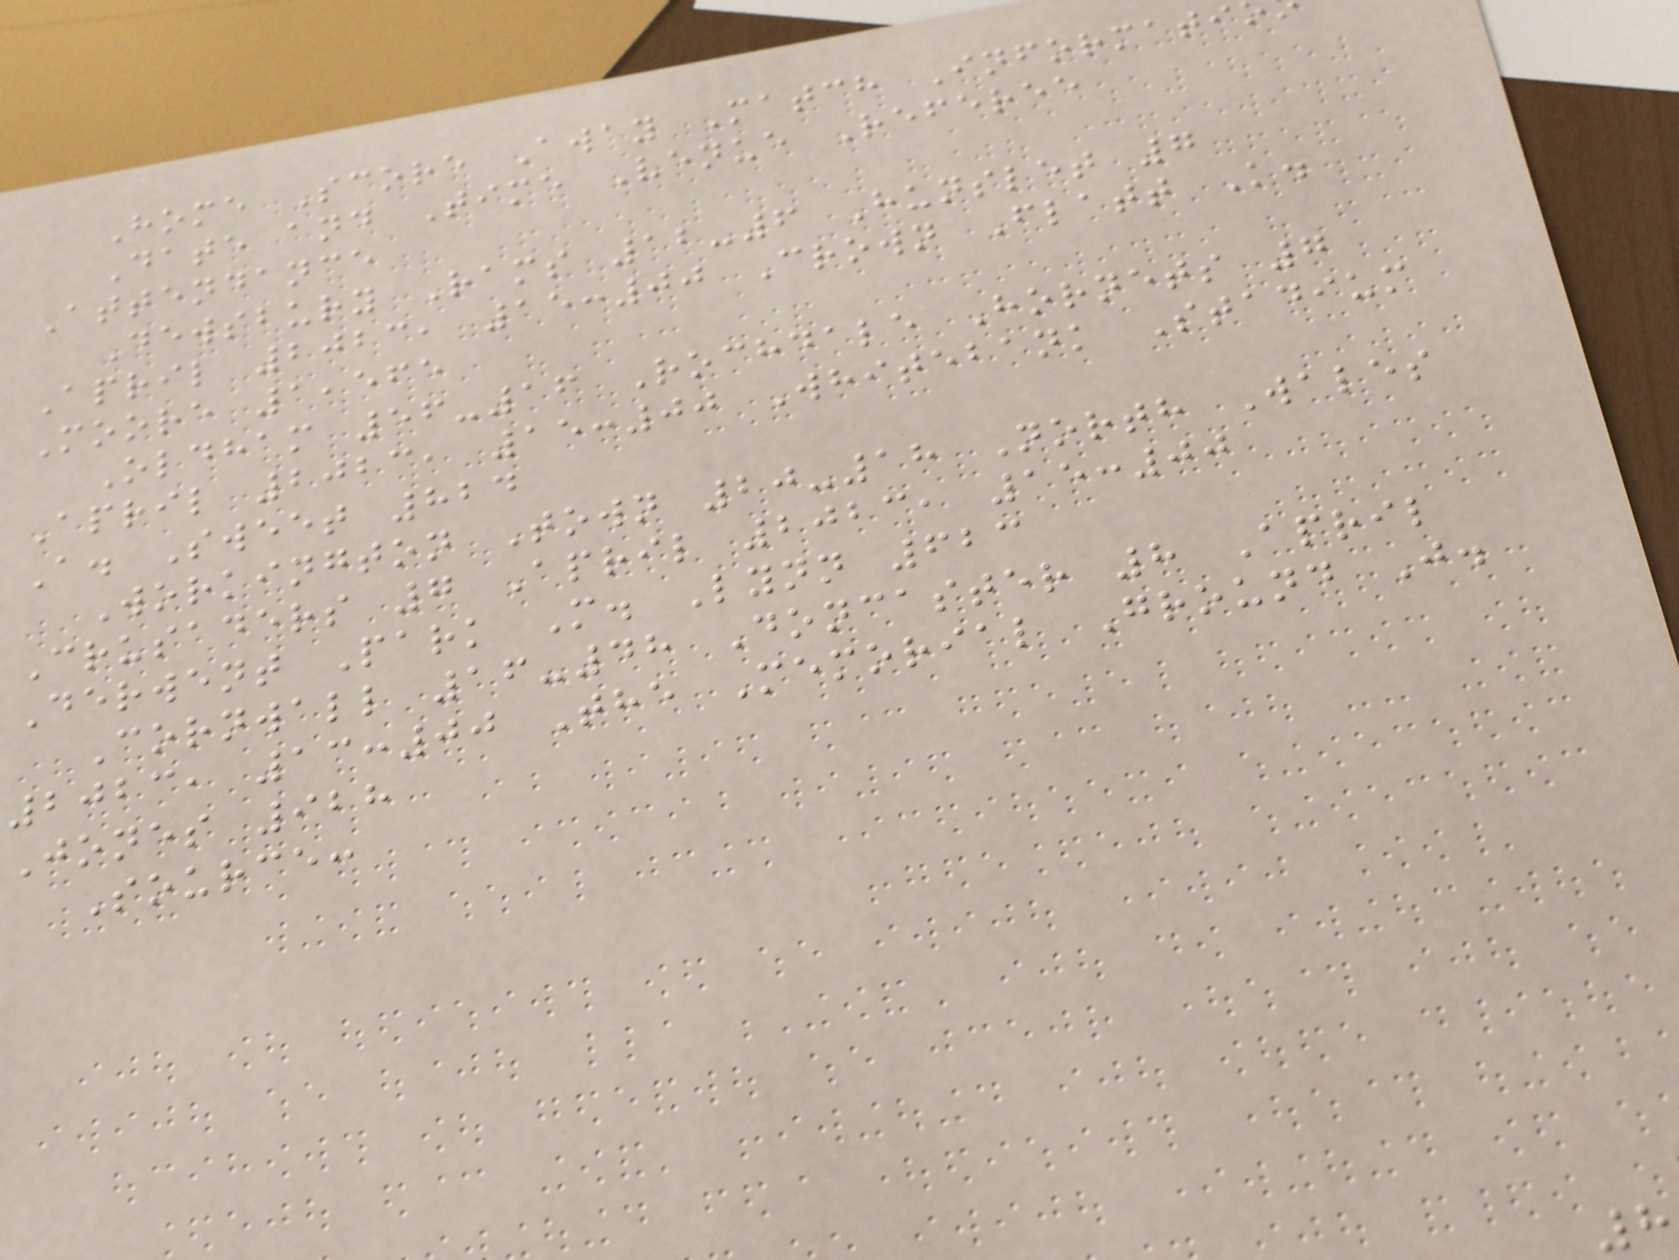Home Score Away Match Informati
Date and Time Venue Referee
Attendance
Dewsbury Rams 12-6 Hunslet 7
April 2023, 15:00 Crown Flatt K.
Moore 1,565
Oldham 56-16 Rochdale Hornets 7
April 2023, 15:00 Whitebank Stadium
A. Sweet 824
Workington Town 20-18 North Wales
Crusaders 7 April 2023, 15:00
Derwent Park M. Lynn 623
Cornwall 16-48 Doncaster 8 April
2023, 13:00 The Memorial Ground J.
Jones 928
Source:
